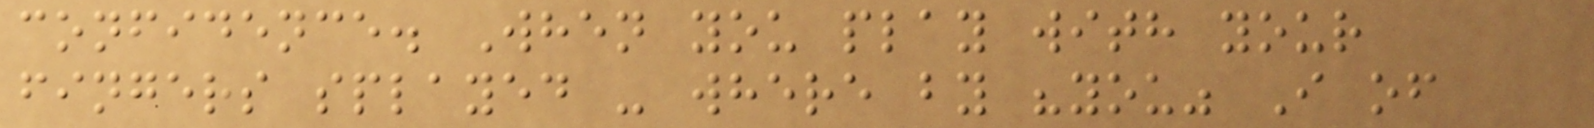confidence. When you play with your
fingers splayed - where by "you" I of
